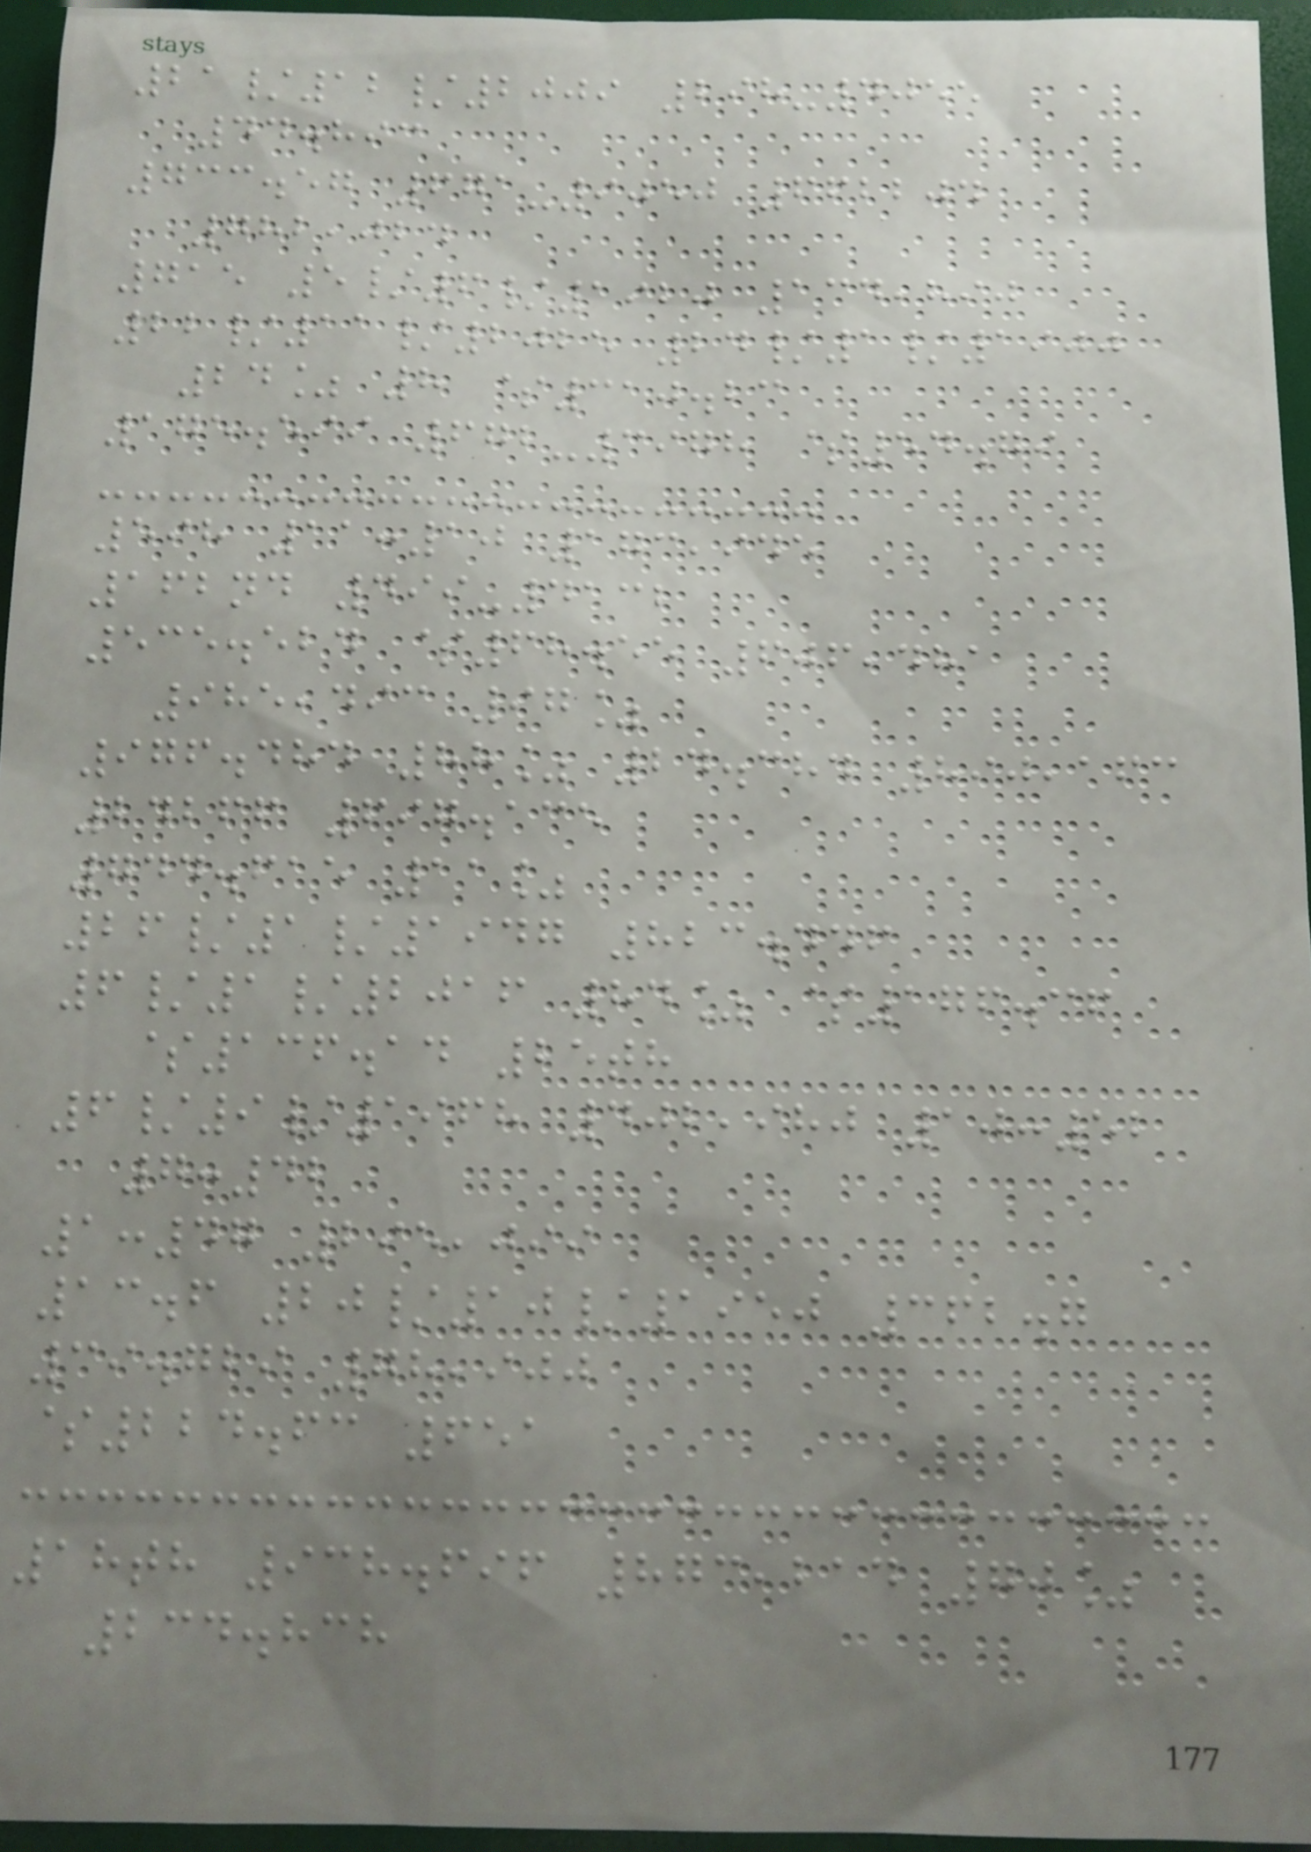21/12/2009 298-4055
44.893
733.57 671-9050 662204
782,024
715 5/6/1920 134,890
22/11/2025 24/1/1900
24% 8 $310.23
175.599 672-3978 $54.79
598 11:10 173,945
162nd 499-4132
535.524 $68.55 606,481
985,493 97%
976.484 88% 24.384 890,163
24266 697.135
744.615 11%
26/1/1947 823.446
6/1/2016 84% $176.36
$136.14 25th
6/9/1968 402,980 10:52
7:42
1:47 295,099
13.6 20/10/1950 362.7
39.729 78,900
$224.63 651
18th 938.696 873,214 70%
234.838
